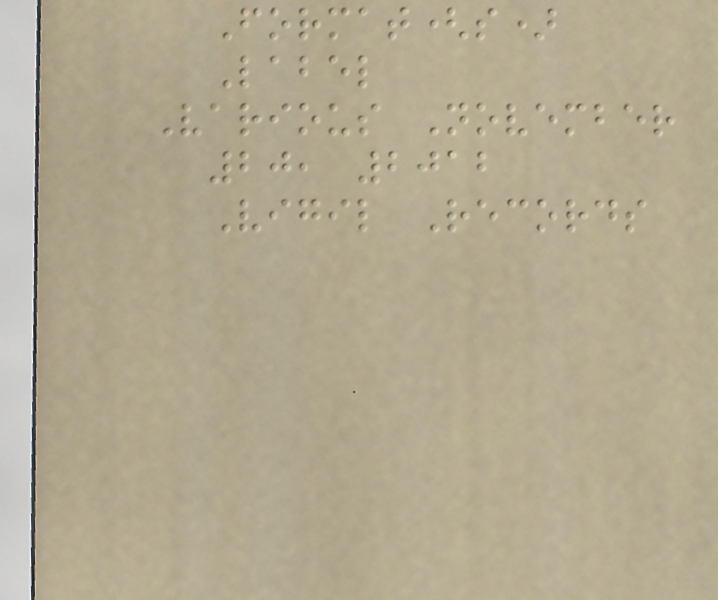Format(s)
Label
Various November
20, 2012
Vigil Records
